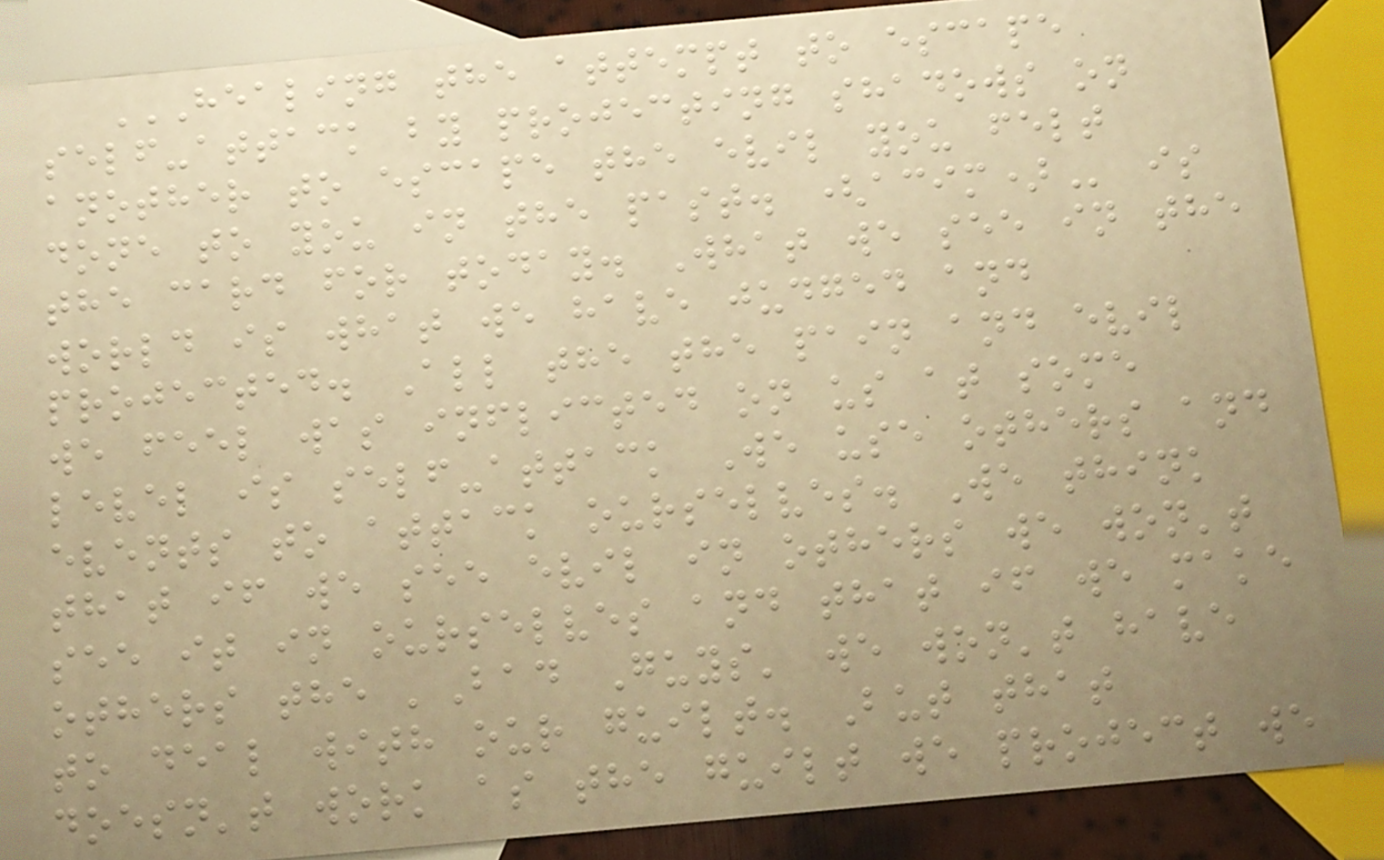HEALING THE ATTEMPT TO ESCAPE
SELF-ATTACK BY PROJECTING SHADOWS ON
ANOTHER TO ESCAPE THE EVIL YOU FELT
DONE TO YOU IN THE PAST. (ACIM) is
the card for today. What we see in the
world is what we have judged and
projected. All the the pain and evil
we feel was inflicted on us at some
level is self-attack We use others and
events to attack ourselves. We think
that if we see evil in others we won't
see it in ourselves and that if we make
others the 'Bad Guys' we won't have
to deal with our guilt. But that
doesn't work as the guilt we project we
